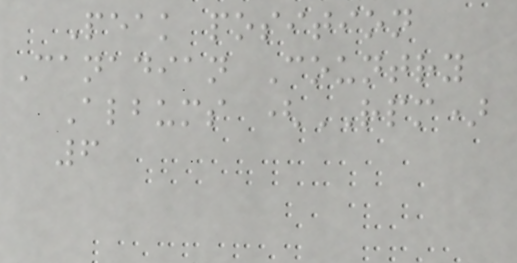Peak position
Canadian Country
Albums (RPM)
6
